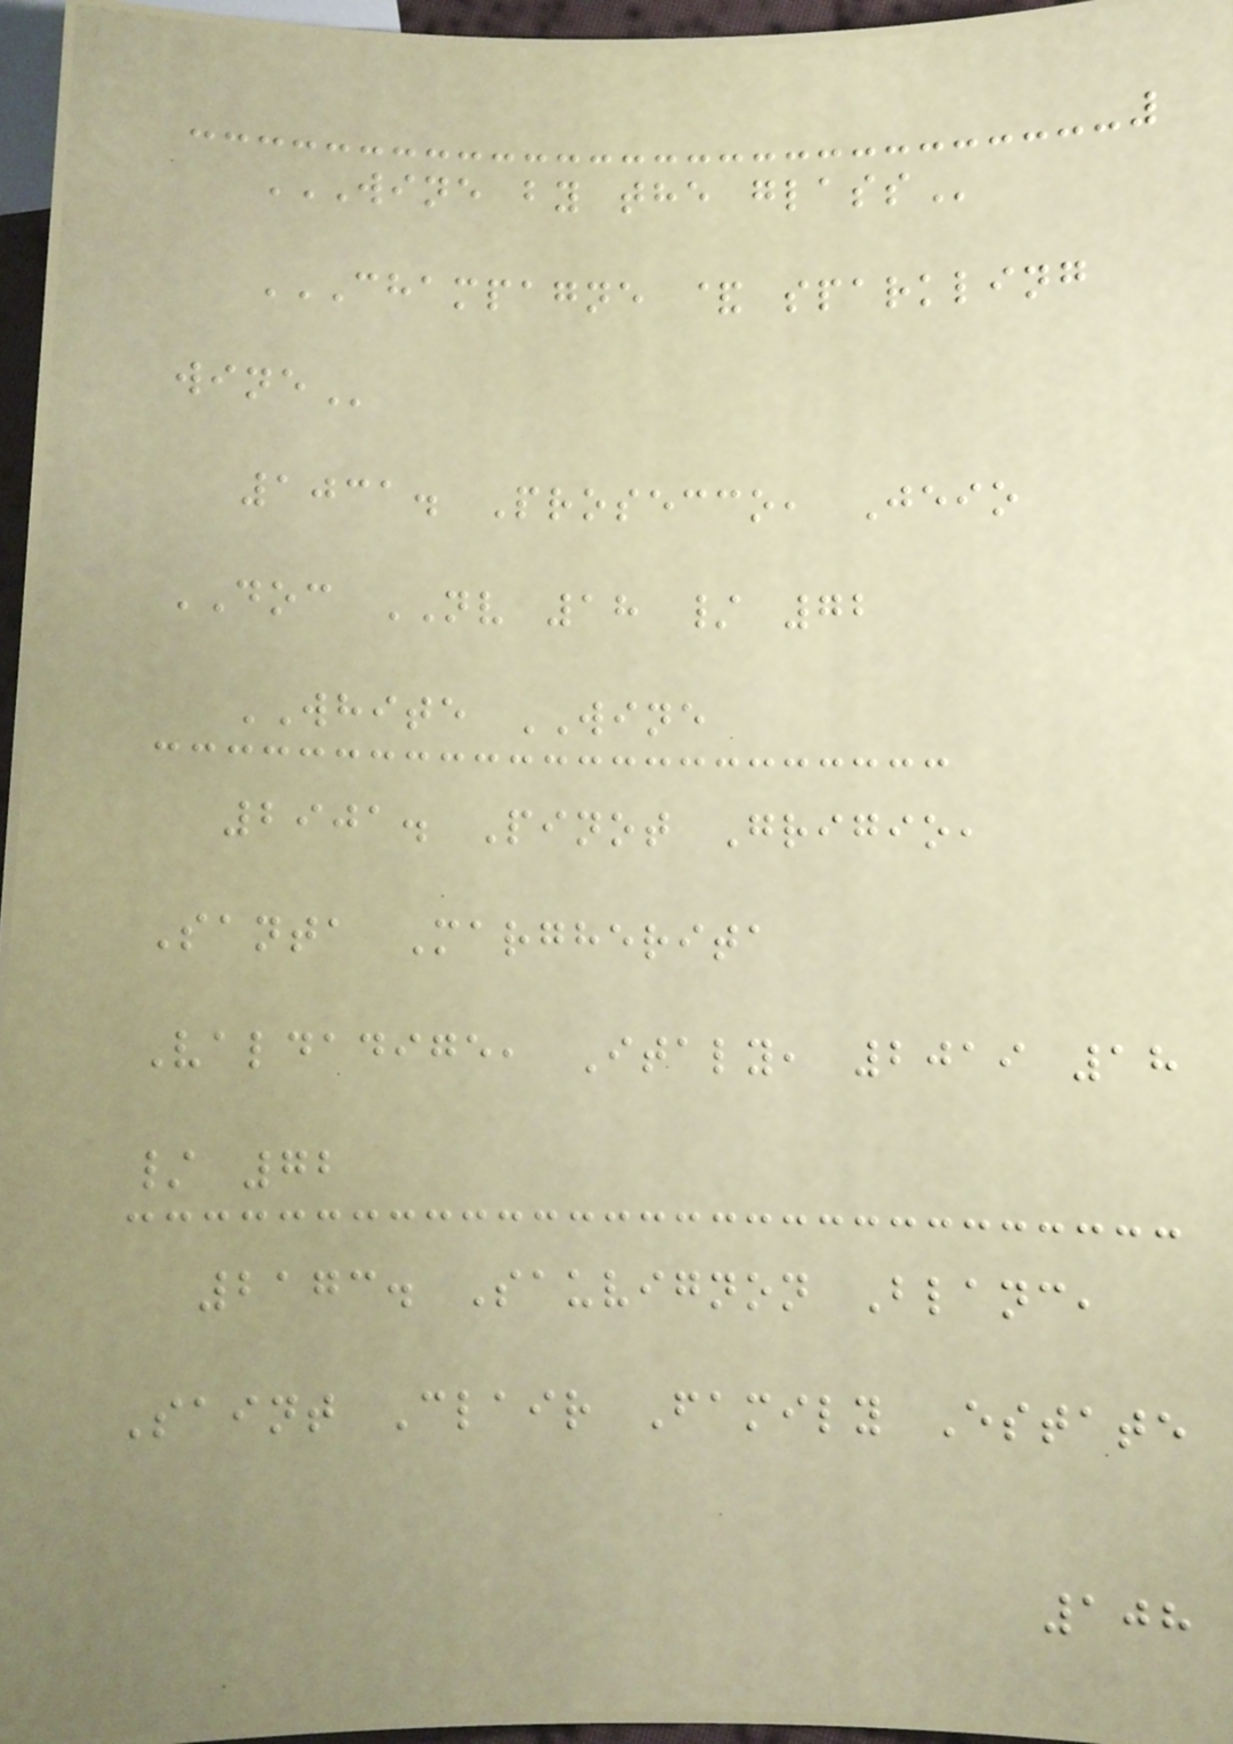WINE BY THE GLASS
CHAMPAGNE & SPARKLING
WINE
1031. Prosecco, Jeio
DOC NV 18 / 72
WHITE WINE
2901. Pinot Grigio,
Santa Margherita
Valdadige, Italy, 2019 18
/ 72
2173. Sauvignon Blanc,
Saint Clair Family Estate
108
